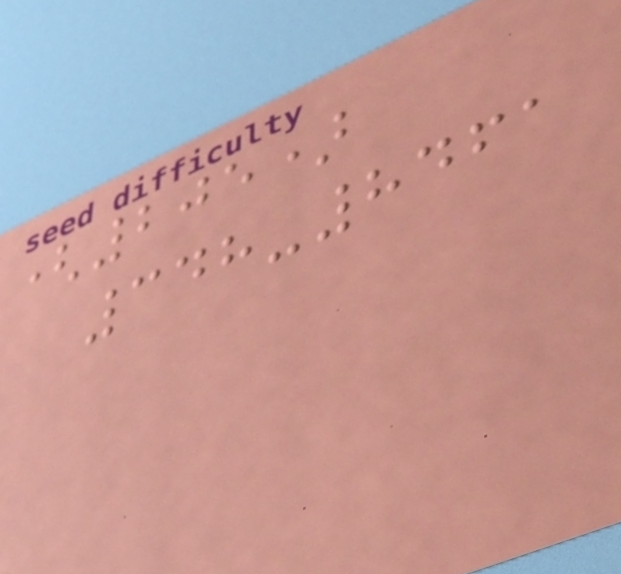(205)
348-8461
